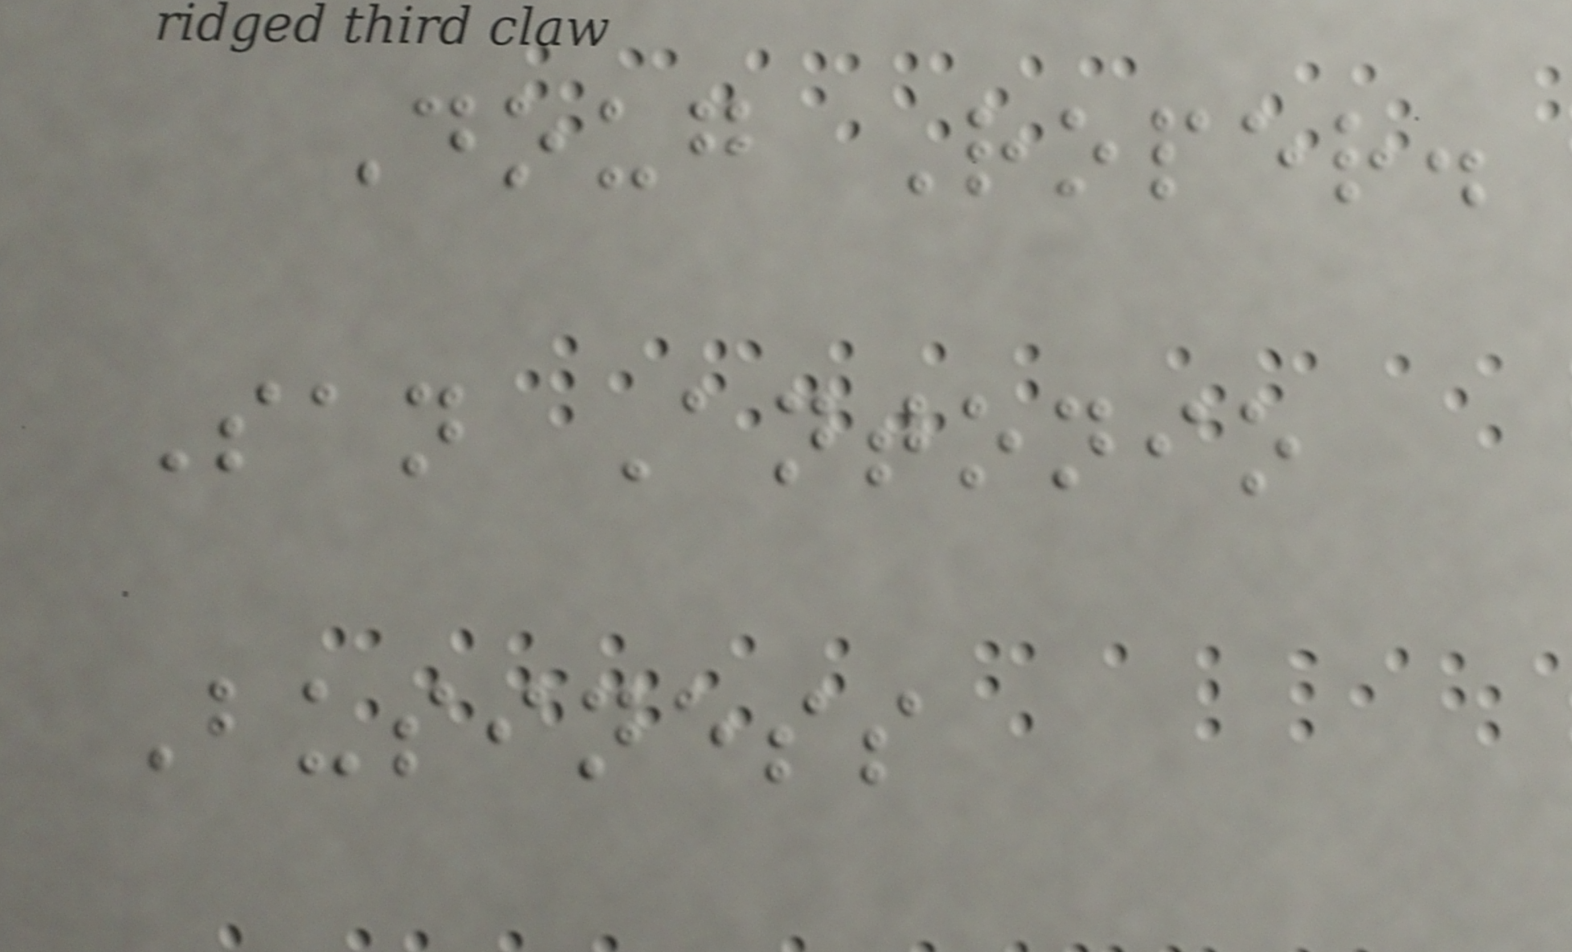Doug Roper.
San Antonio
Business
